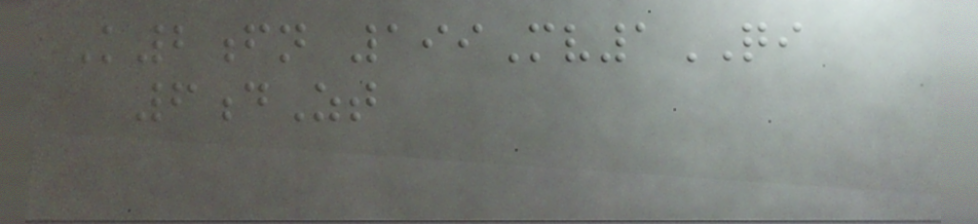K2fn 199Mv1QI
6dZt
